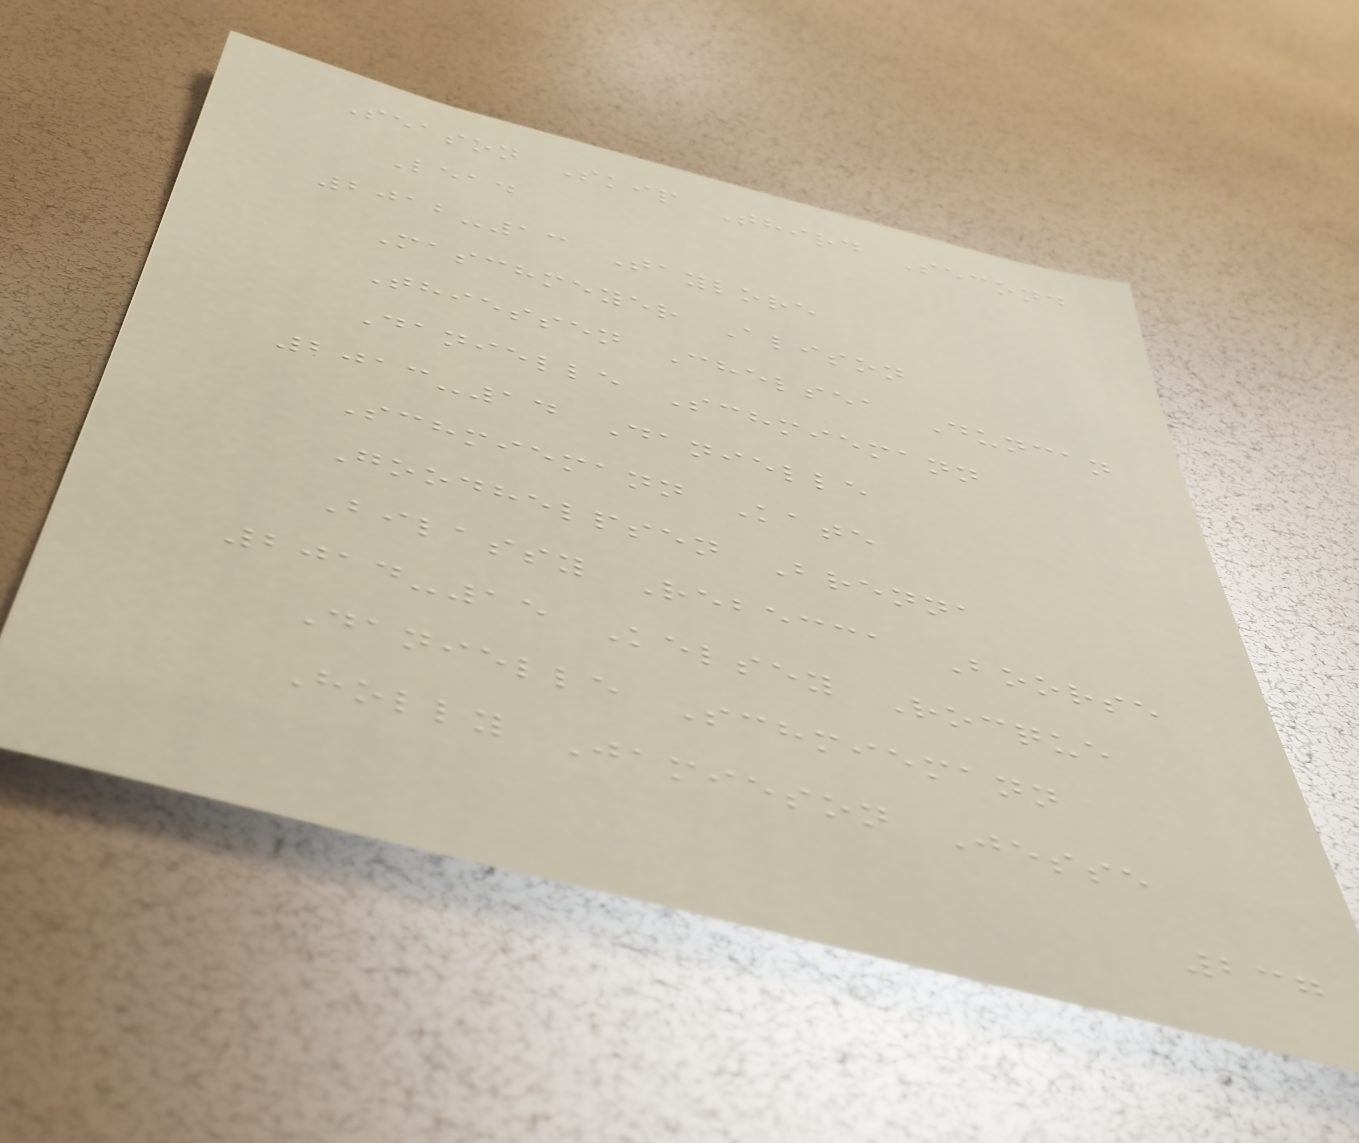Season Skip Third Second
Lead
2012-13 Taylore
Maschmeyer Alison
Thiessen Chelsea Duncan
Danielle Schmiemann
2013-14 Danielle
Schmiemann Kate
Goodhelpsen Brenna
Bilassy Rebecca Boorse
2014-15 Kelsey Rocque
Danielle Schmiemann
Holly Jamieson Jesse
237
